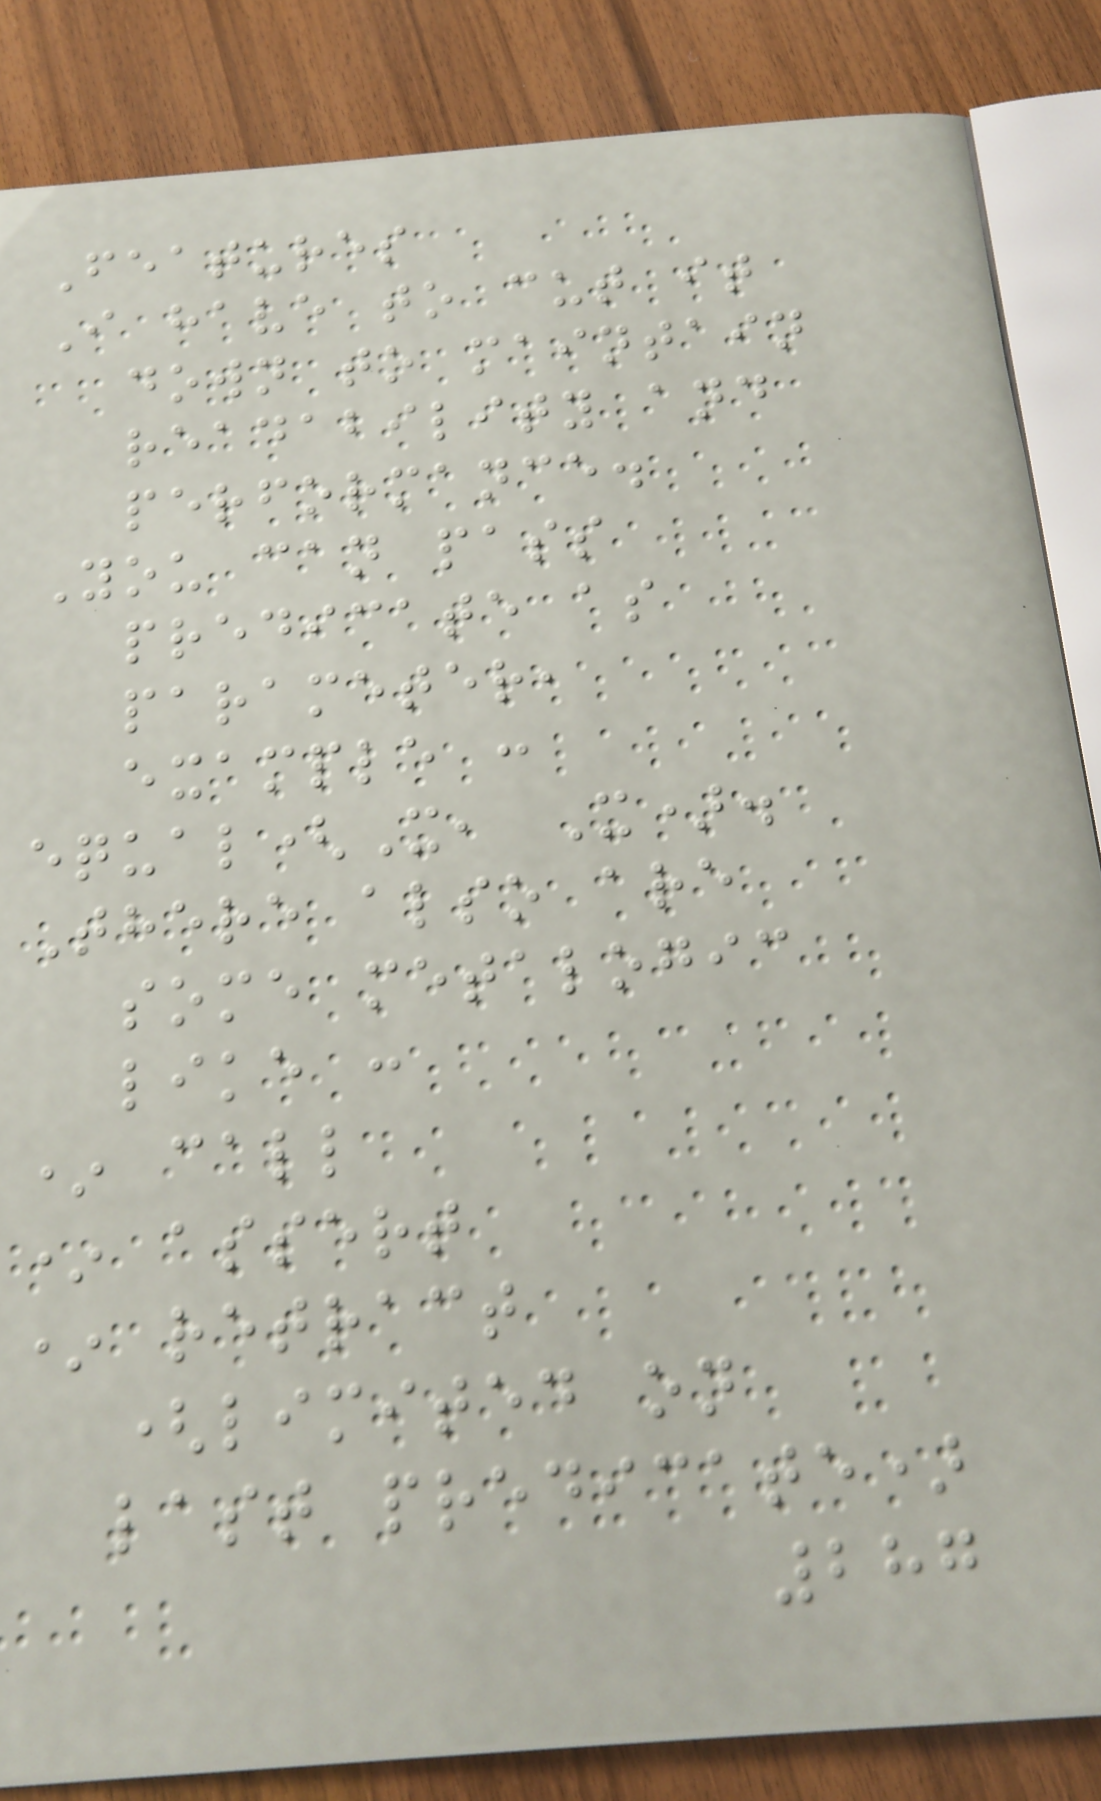Features
I have to cut it
down to maintain
readability and
performance.
You can pass
predicate as
parameter,
example :
equal(X, X).
There also are
some metalogic
like :
* call
* assert
* retract
(limited on
last predicate)
287
